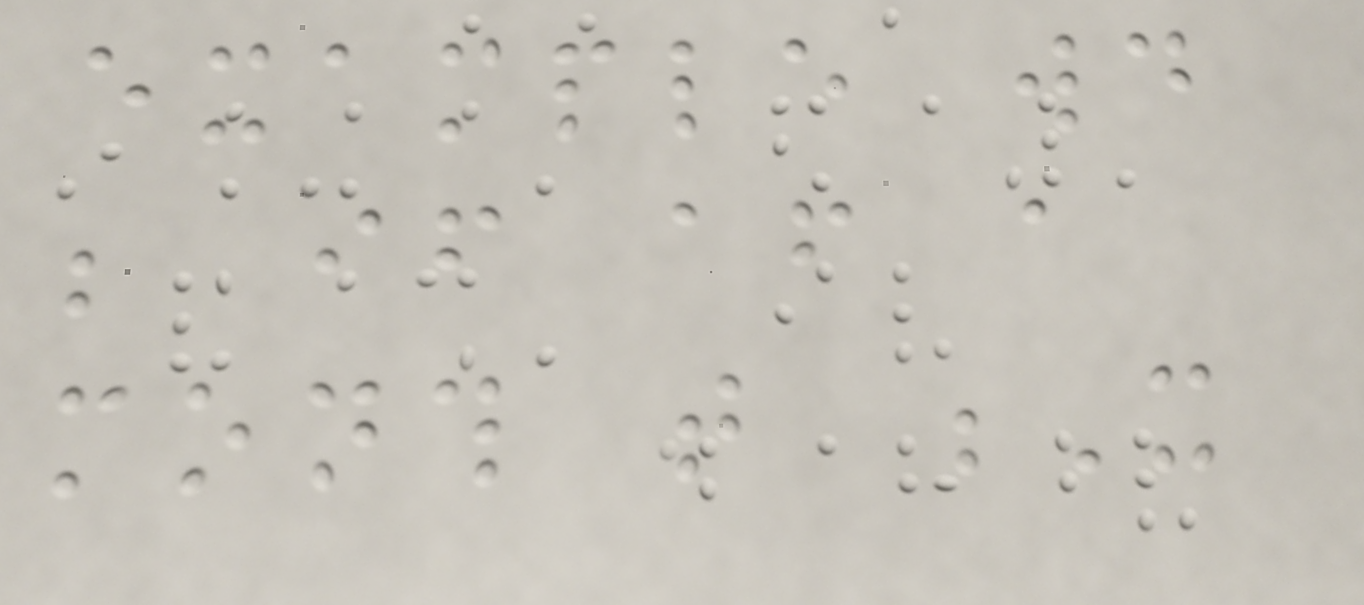example would
be if after a
month that X
